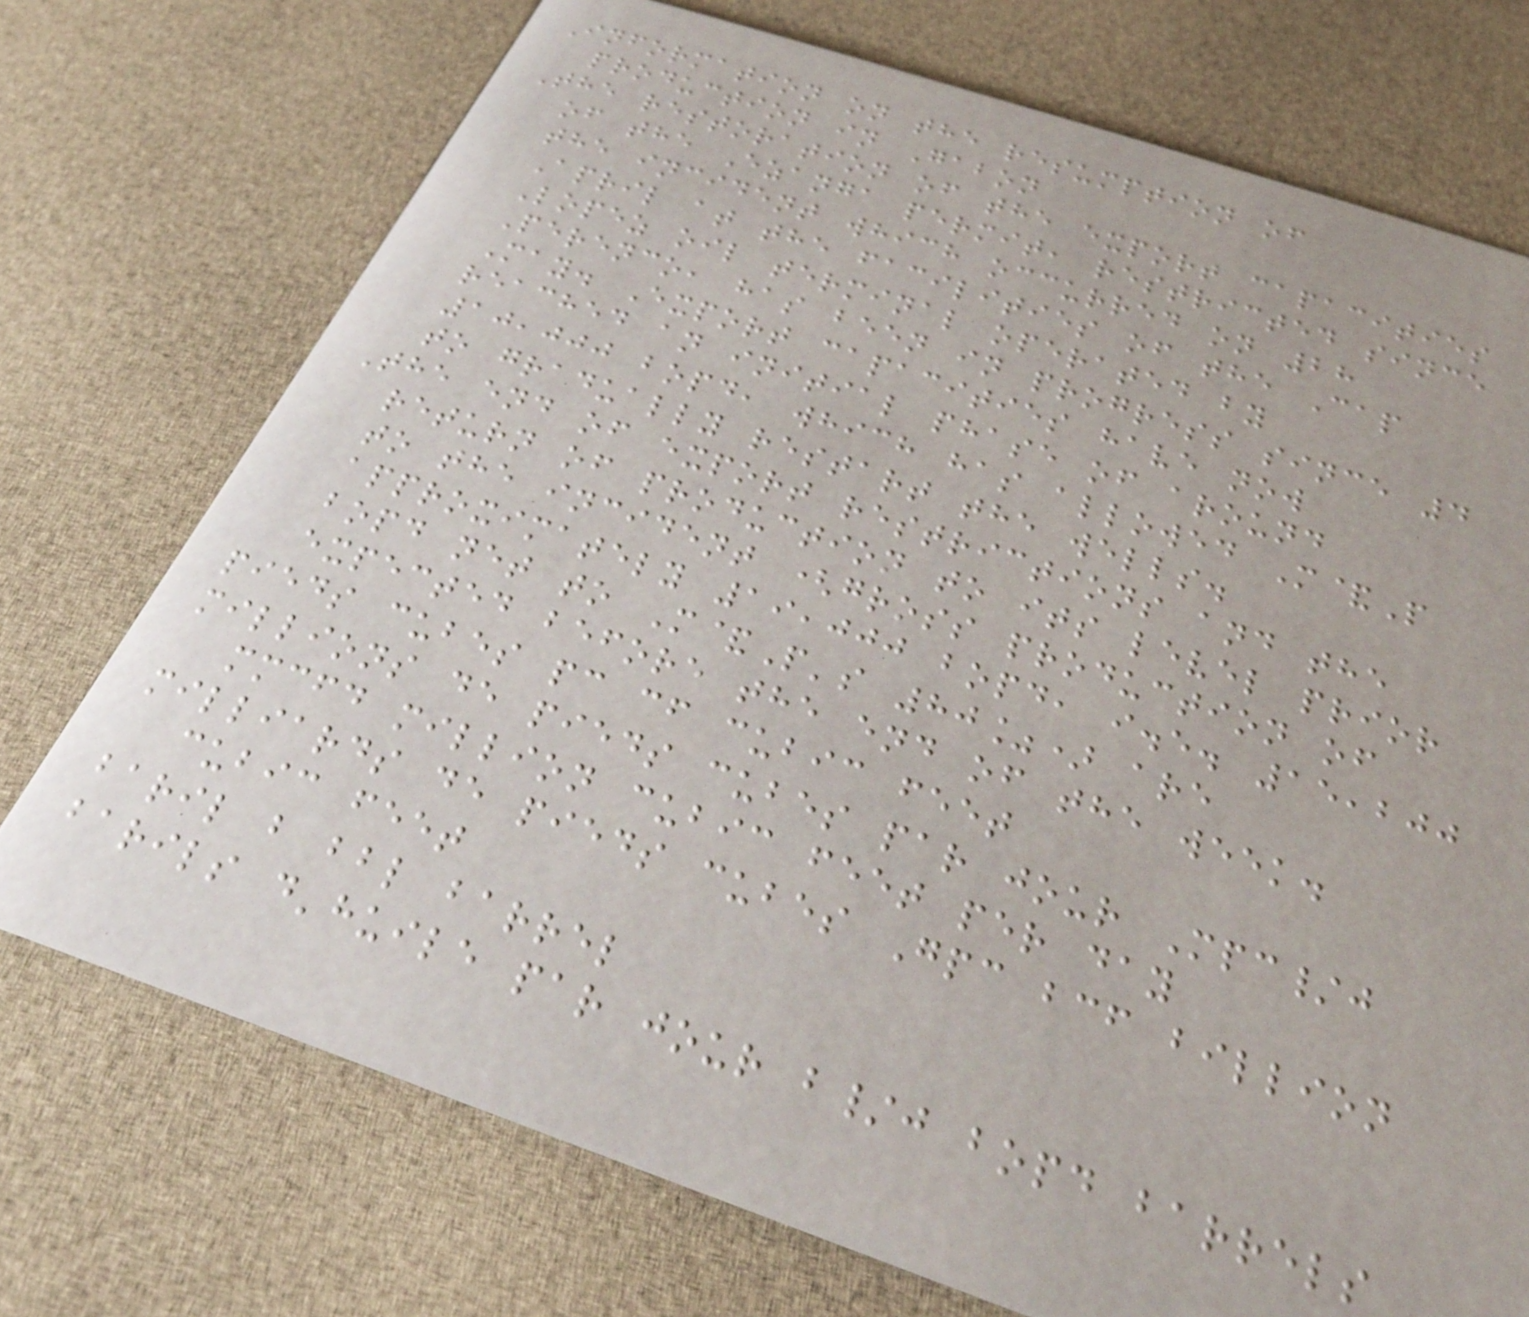Information on the resumption of
production in Gabon
The restoration of the export capacities
of the Ezanga permit, restricted since
the incident which occurred on 28
April at the facilities of the Cap
Lopez oil terminal operated by
Perenco, has been in progress since 4
May. Export capacities have now
reached an initial phase of around
10,000 bopd, which has allowed M&P
to gradually restart the wells.
The end of export restrictions and the
return of production to its level prior
to the incident (gross production of
approximately 19,000 bopd, i.e. 15,200
bopd net to M&P's 80%) are
expected before the end of the week.
pieds cubes pc cf cubic feet
millions de pieds cubes par jour Mpc/j
mmcfd million cubic feet per day
milliards de pieds cubes Gpc bcf billion
cubic feet
baril b bbl barrel
barils d'huile par jour b/j bopd barrels
